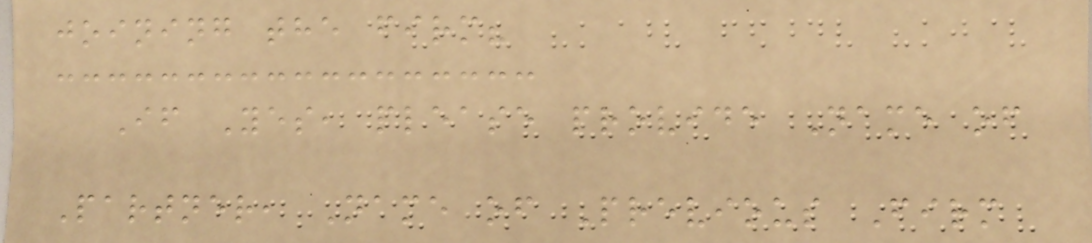joining the firm?
If Yes, please provide Name of
Partner, Name of Previous Firm
